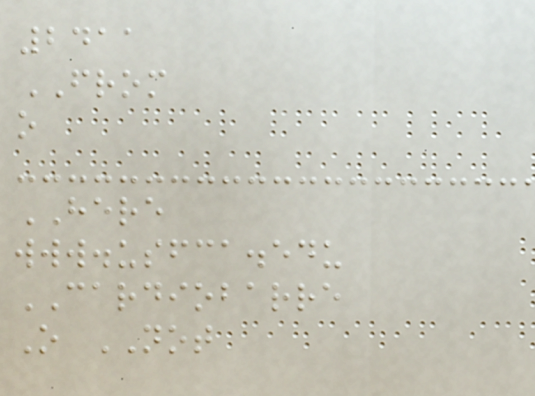2411
FROM
o
HERE
www.usfca.edu
CARDIOBARRE
O NOT
